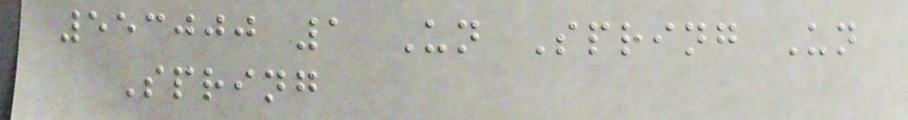553000 1 Un Spring Un
Spring
